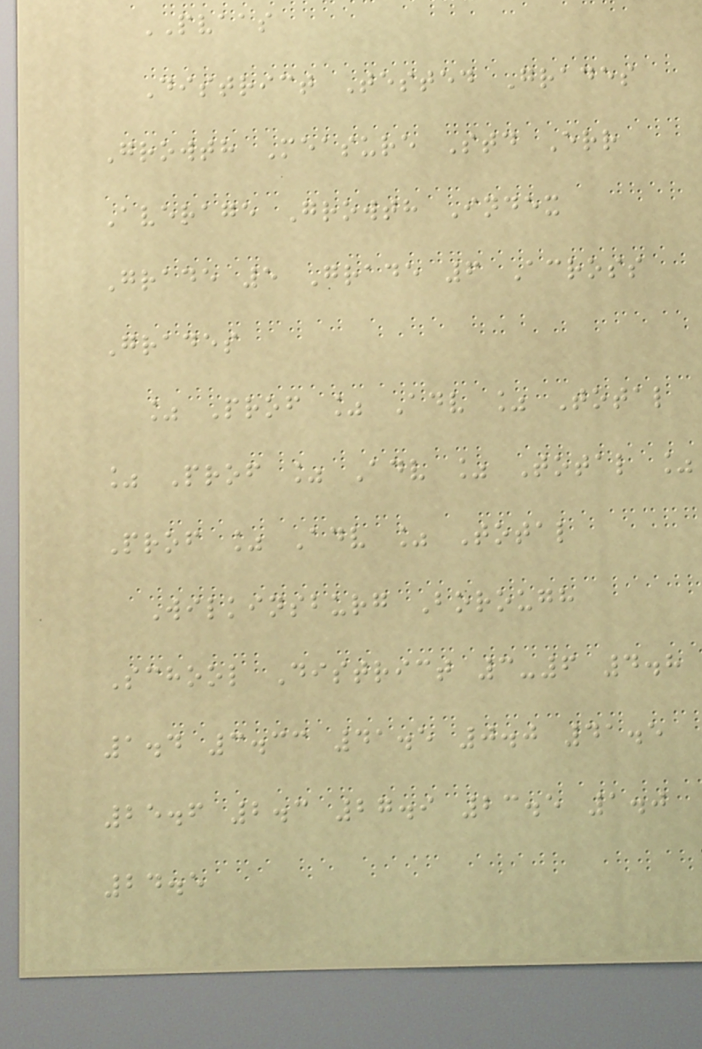PVAAS
District Tested Grades
Growth Measure Std Err
Average Growth Index
Grade 5 Grade 6 Across
Grades
% Prof % Adv % Total
% Prof % Adv % Total %
Prof % Adv % Total
Wilkinsburg Borough
School District 3-6 4.8
1.4 3.33 41.5 0.0 41.5
25.6 2.3 27.9 23.5 1.0
24.5
